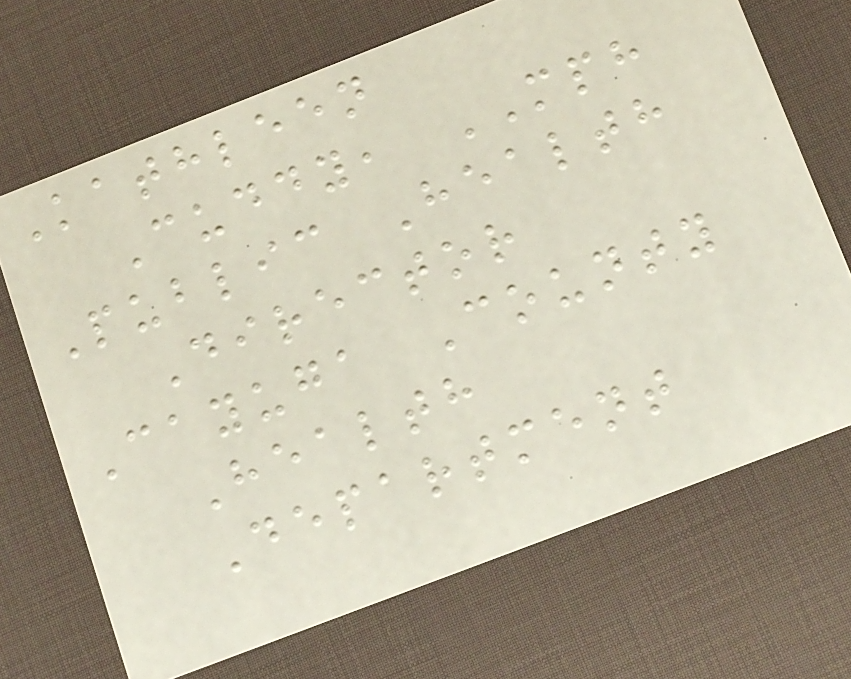Kathleen
Cuddy, MPH
Public Health
Director
Cayuga County
Health
Department
